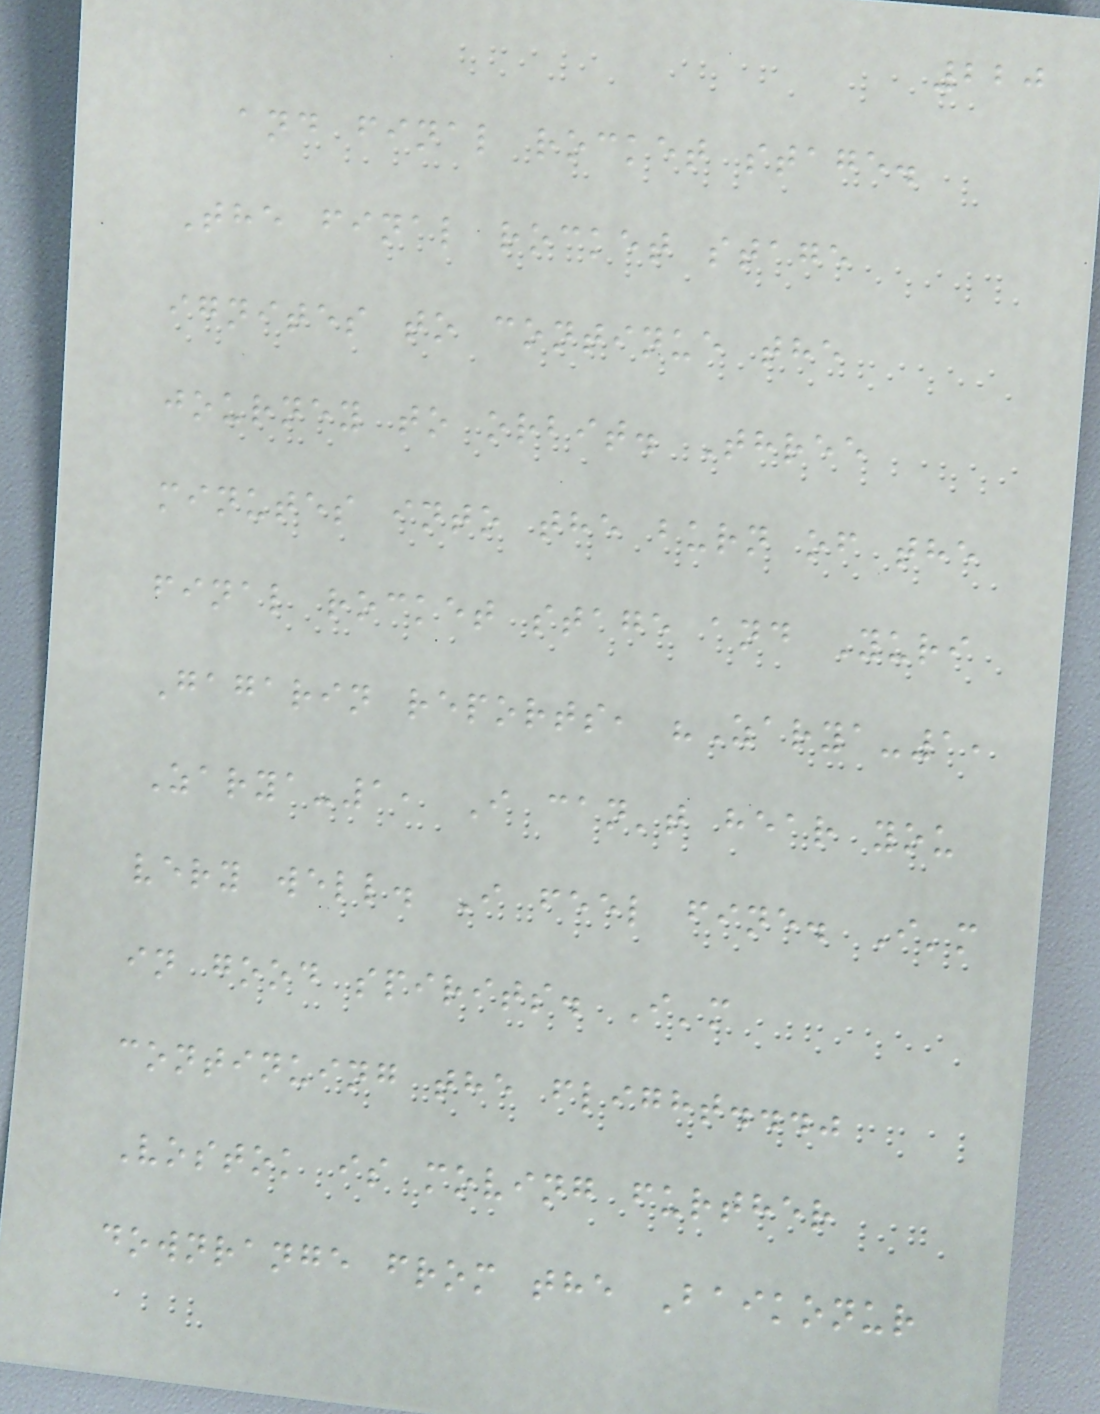220
and final rocket stage.
The final rocket stage
ignites to continue the
journey to orbit. Three
minutes into the burn of the
final rocket stage and Yuri
Gagarin reports, "Zarya-1,
Zarya-1, I can't hear you
very well. I feel fine. I'm
in good spirits. I'm
continuing the flight..."
Vostok is moving further
downrange from the Baikonur
